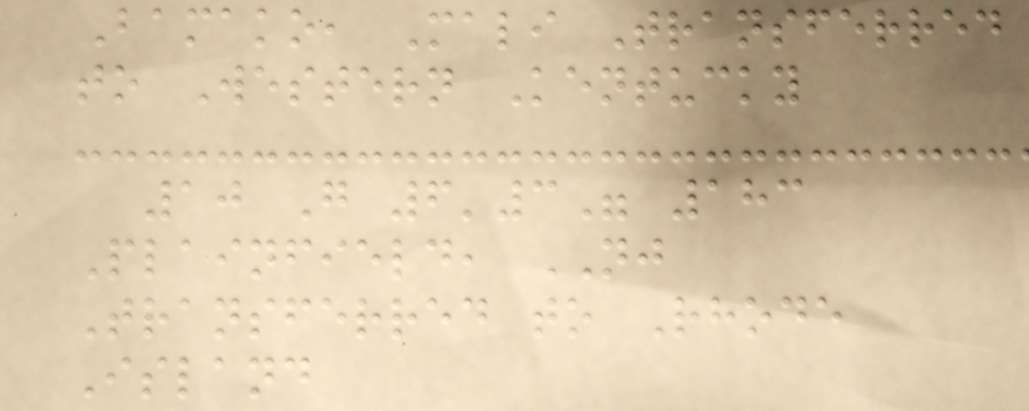Bamako, Mali Transferred
to Western Kentucky
10 G 6'3" 183
Plainfield, NJ
Transferred to Rhode
Island
